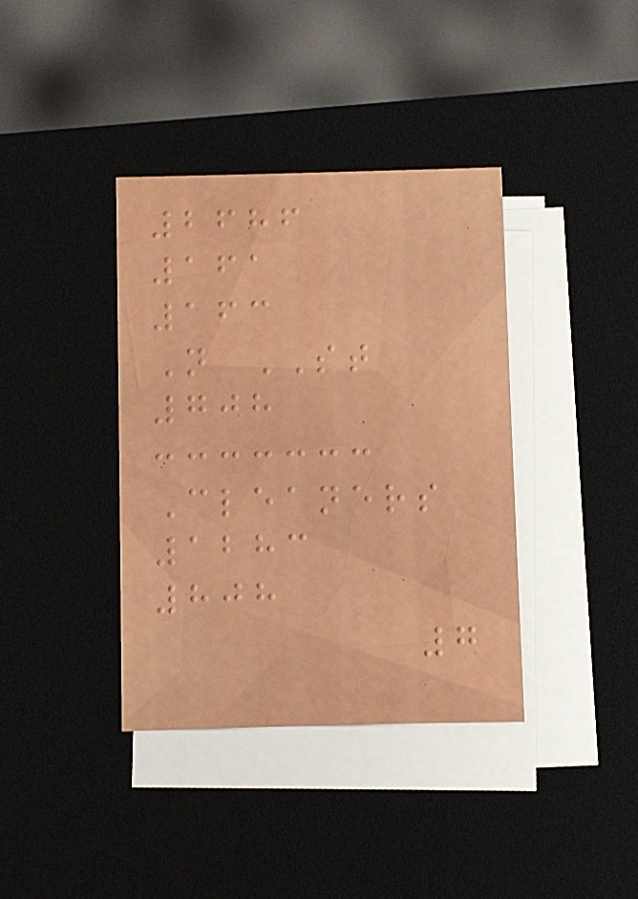2686
161
163
N ST
708
Cleaners
1283
808
7
